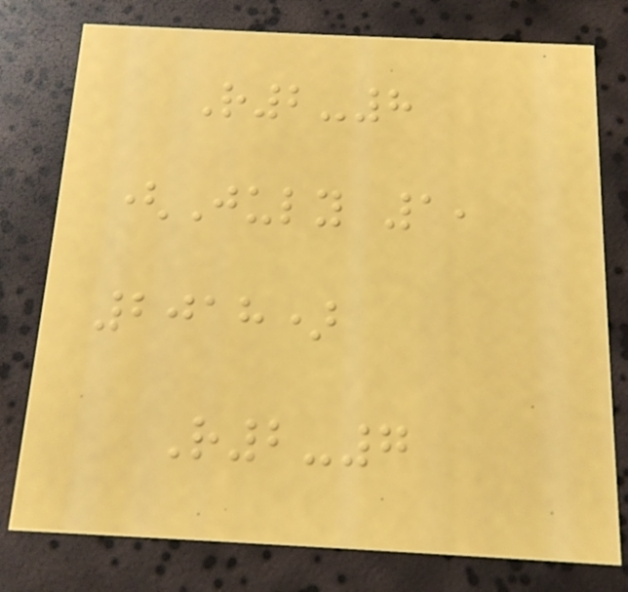R2-8
(July 1,
2018)
R2-7
